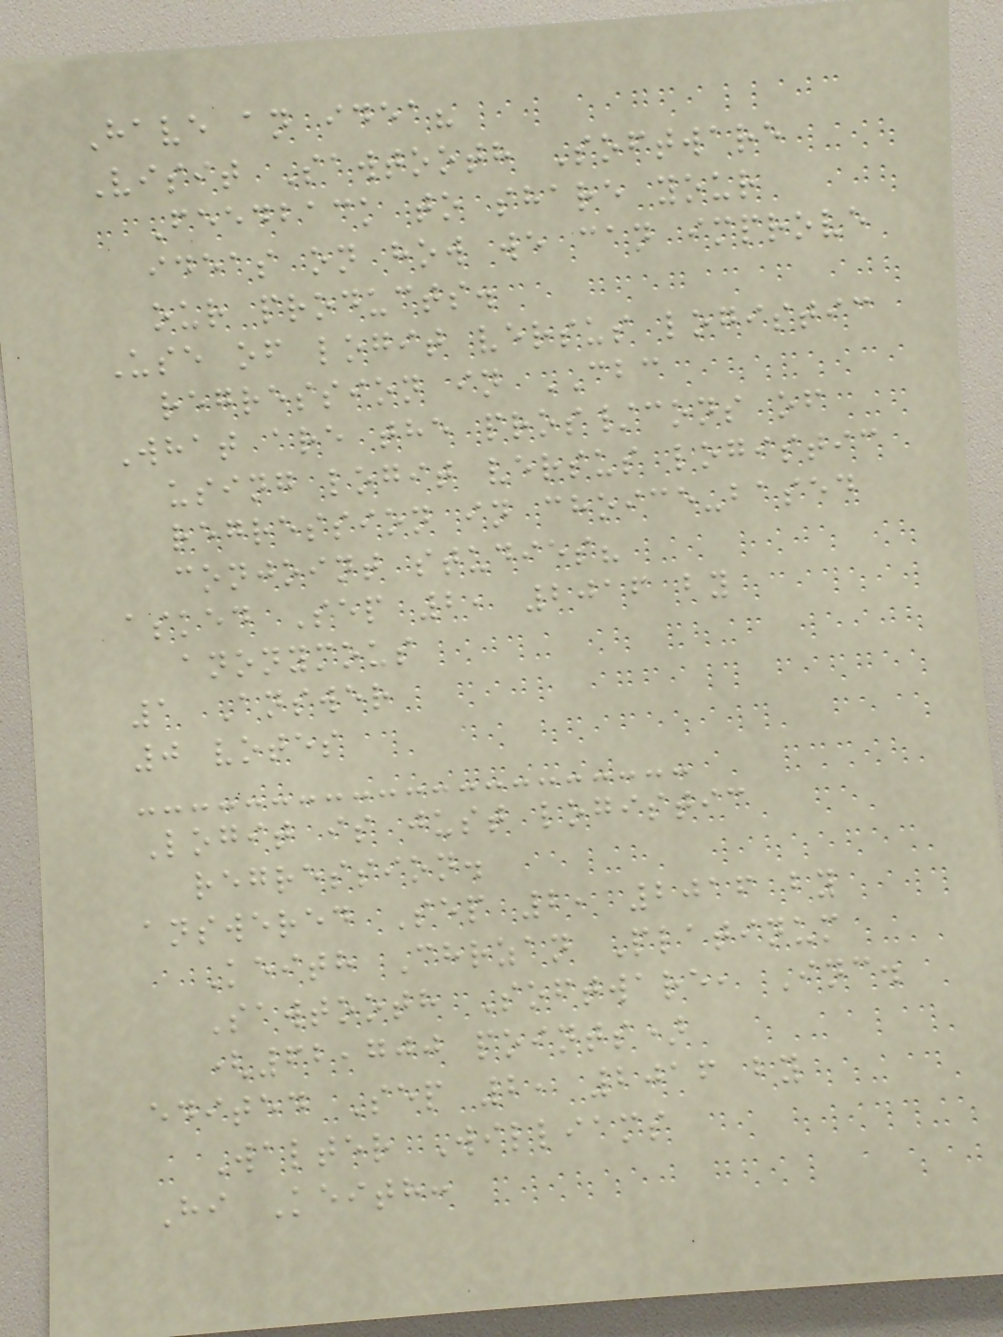Have an idea?
Visit Sawtooth Software
Feedback to share your
ideas on how we can improve
our products.
Use of logit versus logistic
regression in CBC
What are the pros/cons of
using logit versus logistic
regression in choice-based
conjoint studies?
asked Sep 2, 2016 by
anonymous
1 Answer
0 votes
Logit is just logistic
regression.
answered Sep 2, 2016 by
Keith Chrzan Platinum
Sawtooth Software, Inc.
(62,700 points)
edited Sep 2, 2016 by
Walter Williams
Hi Keith:
